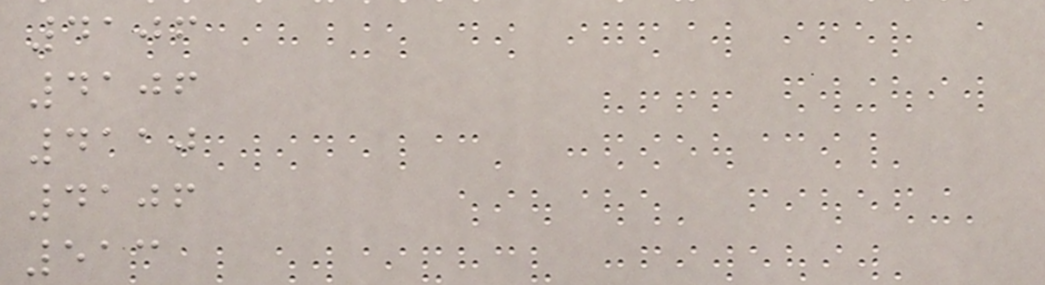4106
4106
4110
4106
513
